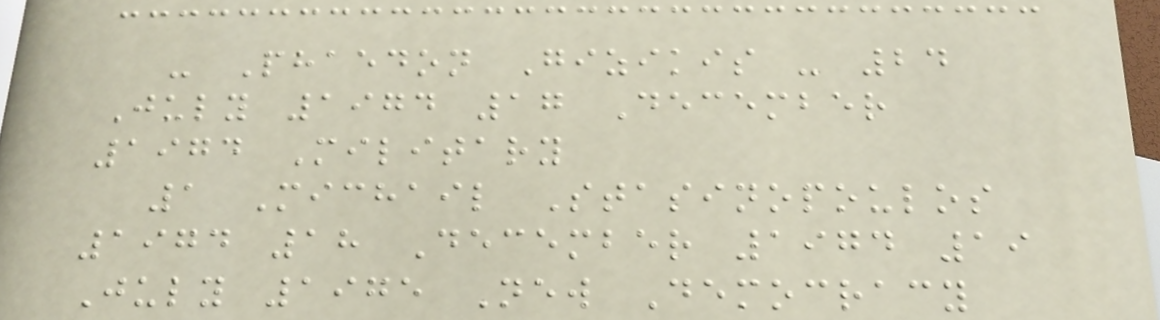- Phaedon Gizikis - 24
July 1974 17 December
1974 Military
1 Michail Stasinopoulos
1974 18 December 1974 19
July 1975 New Democracy
